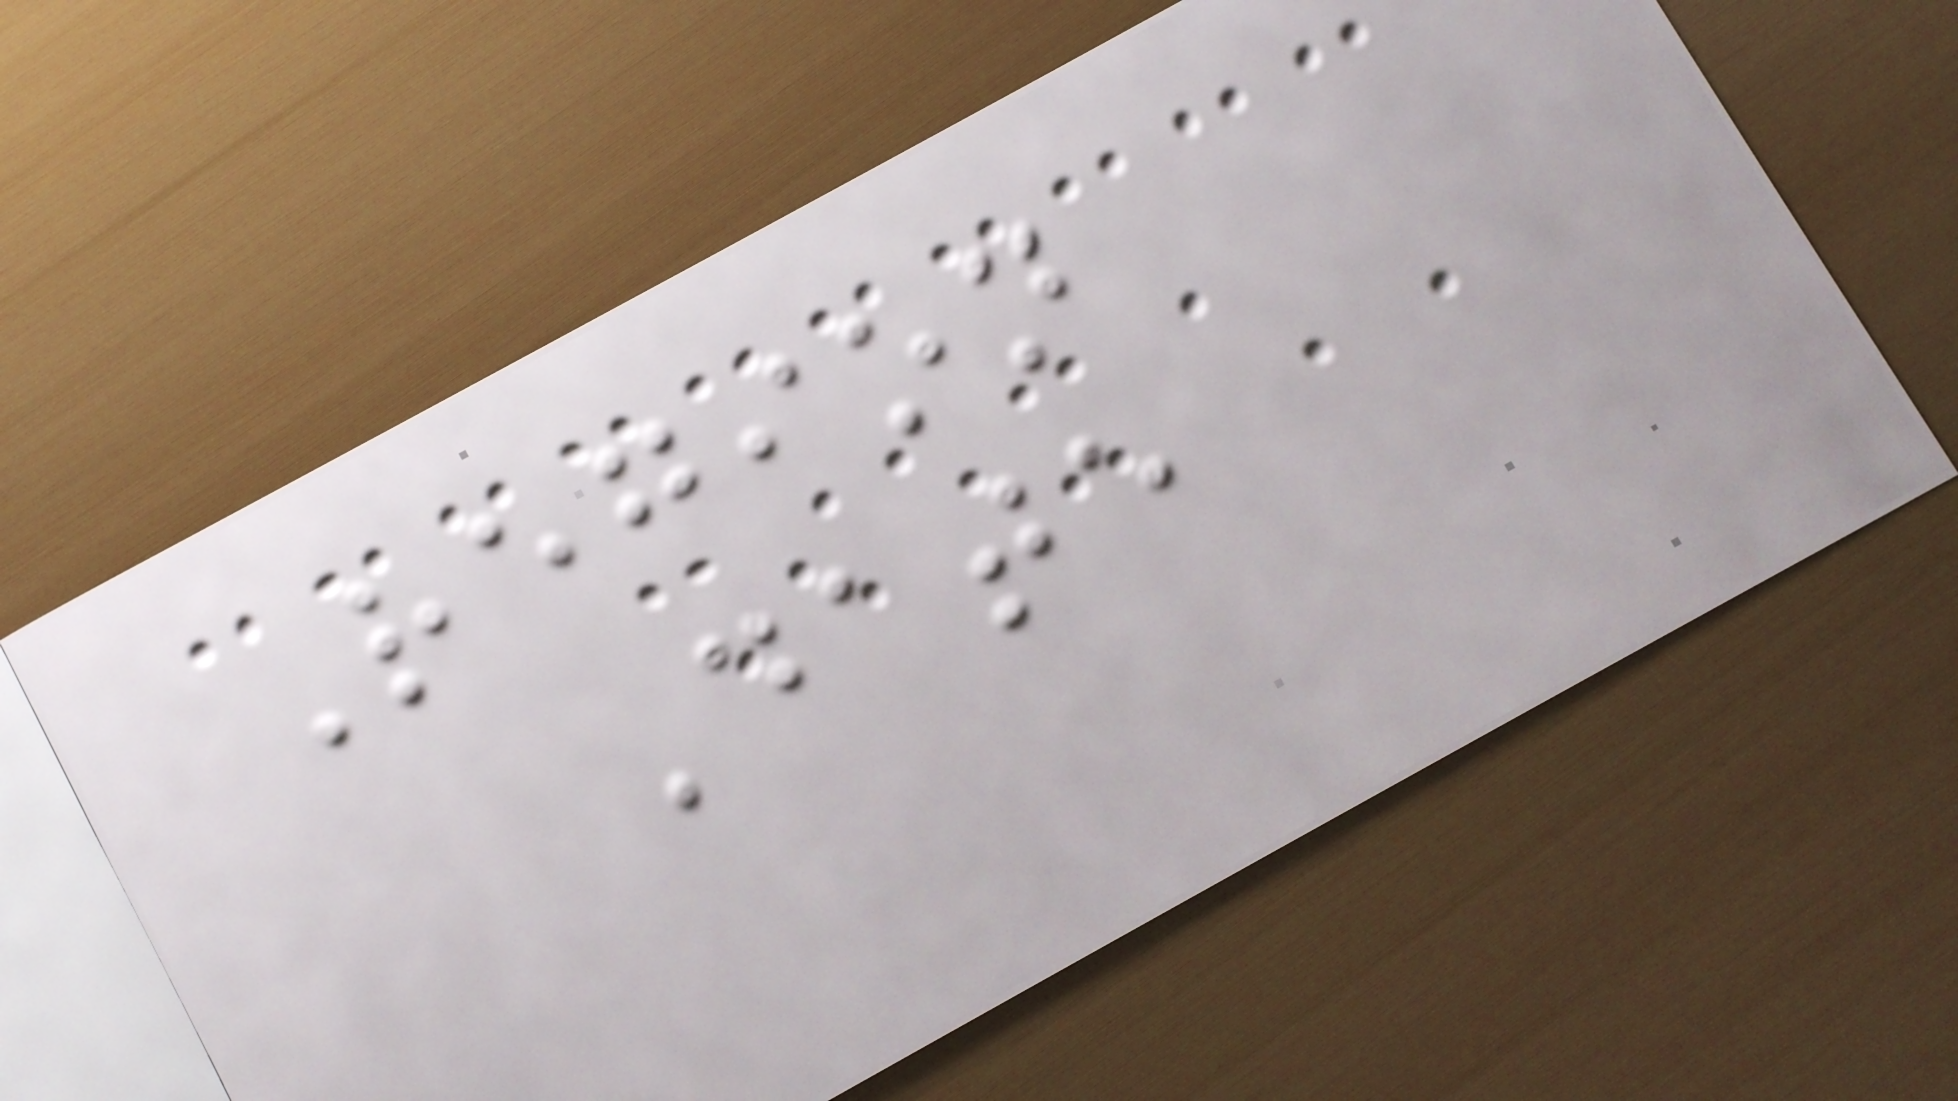Region
Date
